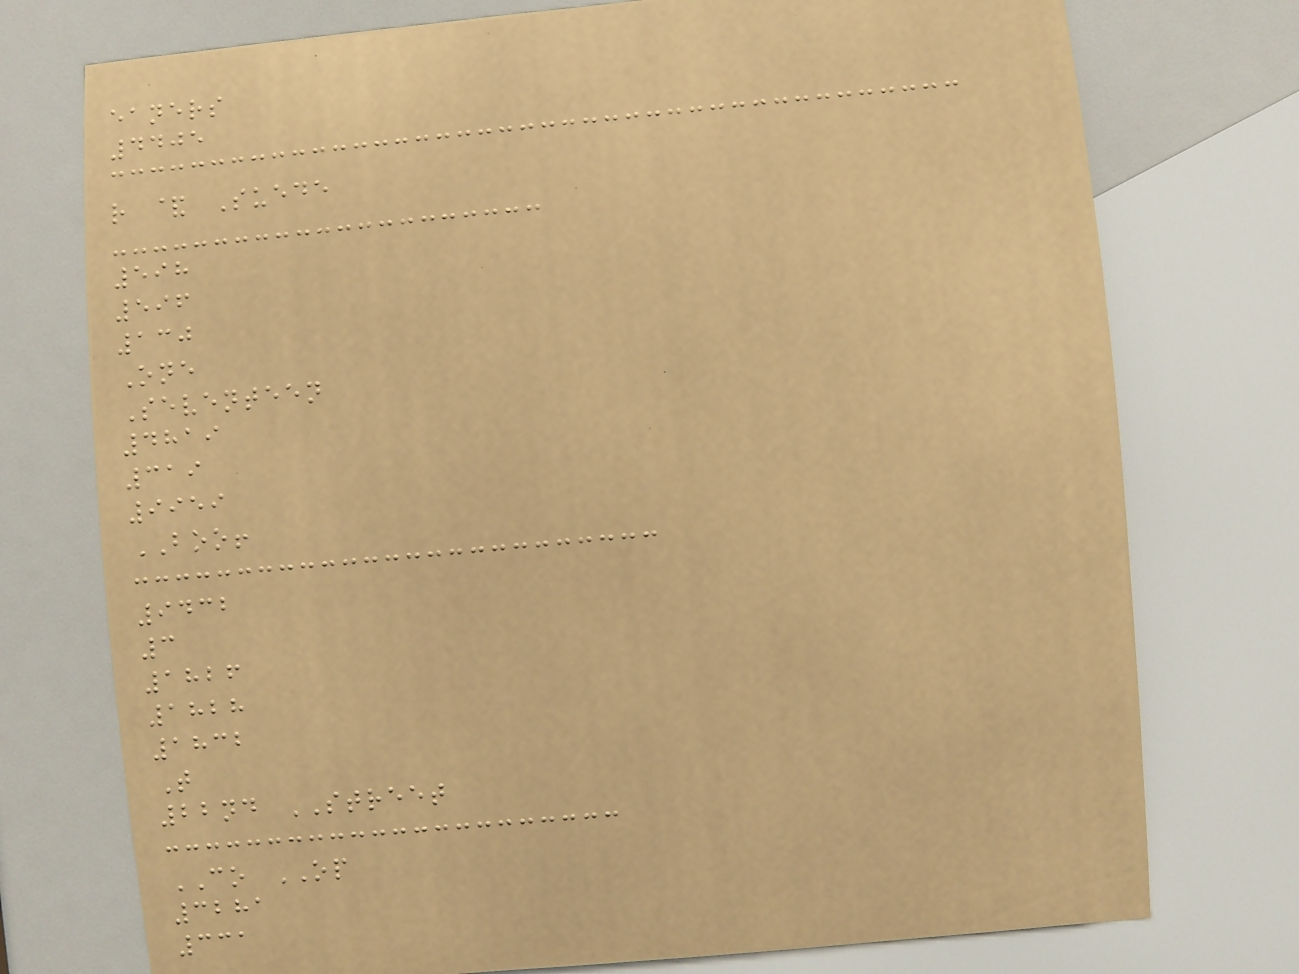eaners
4405
r & Suede
598
596
130
One
Seventeen
4819
319
9959
BOO!
9432
3
1826
1828
1832
T
22nd STREET
CO OP
3281
331
